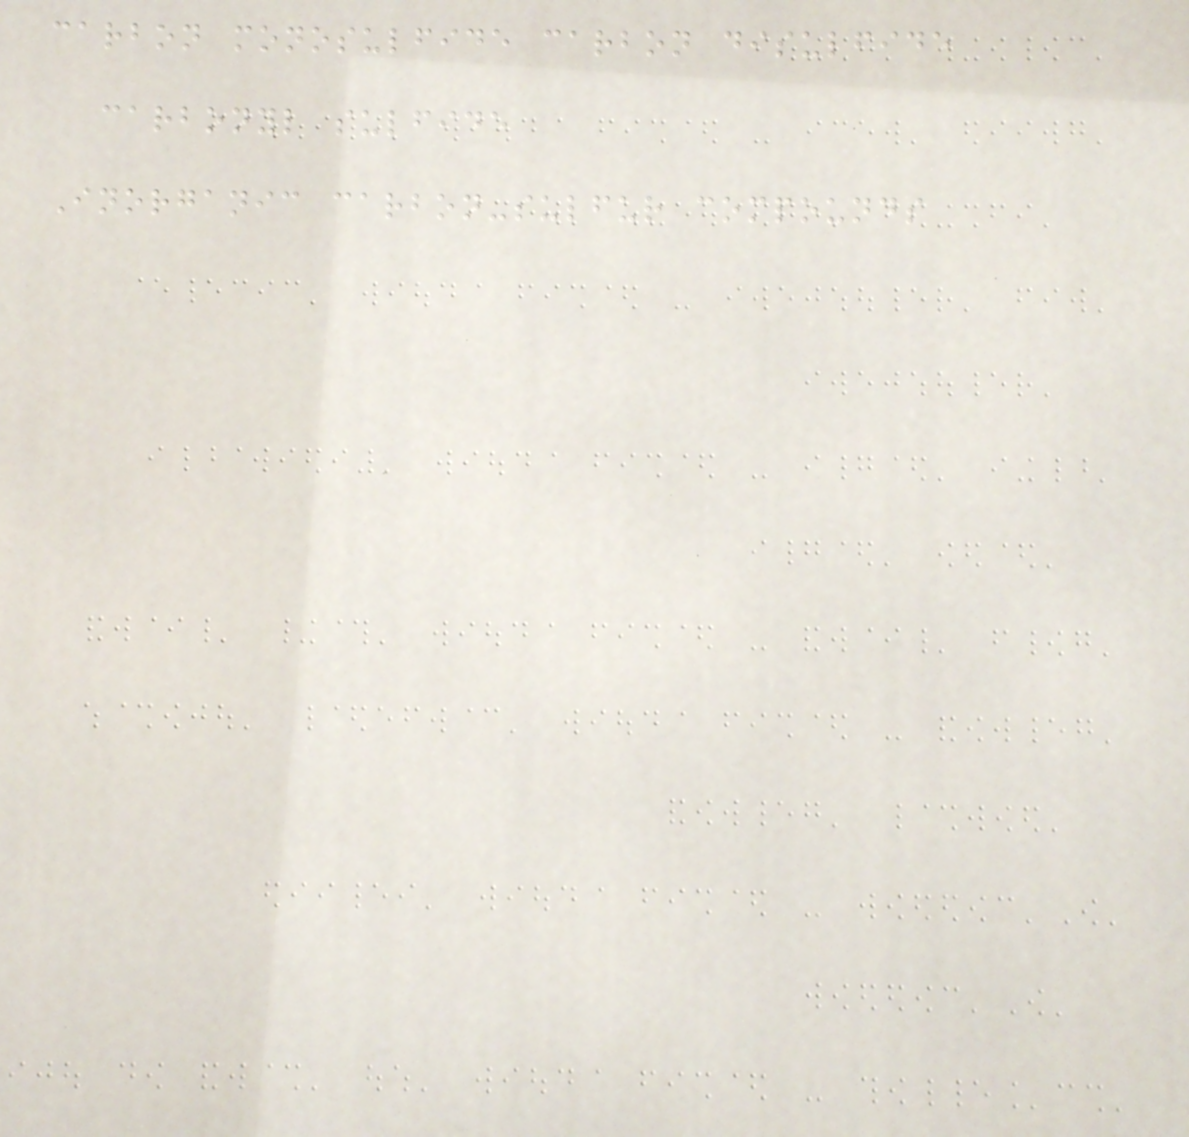carbon monosulfide carbon disulfide
carbonyl sulfide
Inorganic carbon-sulfur compounds
